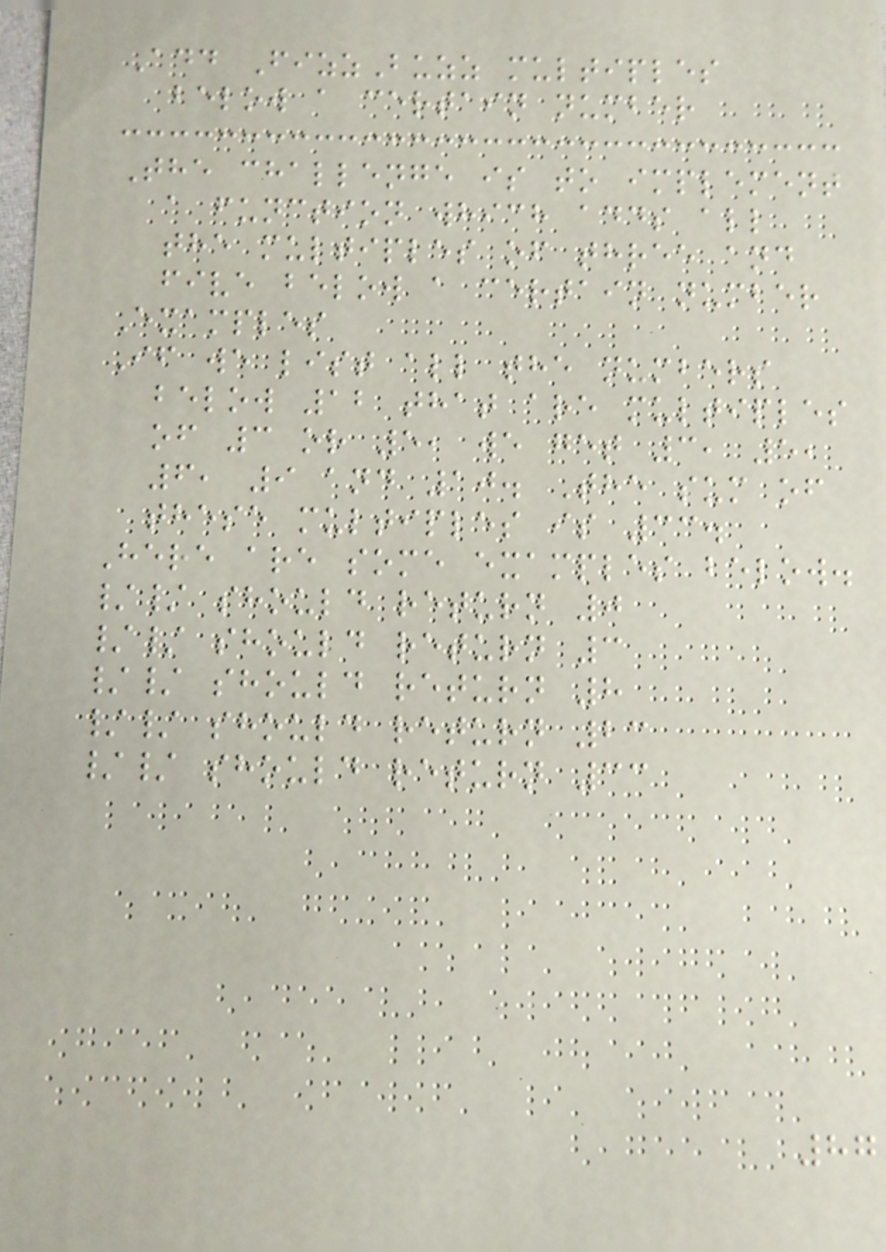Add FizzBuzz multiples
below a certain number
The challenge is to implement
a function which adds all
the multiples of three and
five below a certain number
Examples
If we list all the numbers
below 12 that are multiples
of 3 or 5, we get 3, 5,
6, 9 and 10. The sum of
these multiples is 33.
Here are some examples below.
// should return 0
// should return 3
// should return 8
// should return 23
// should return 33
87
